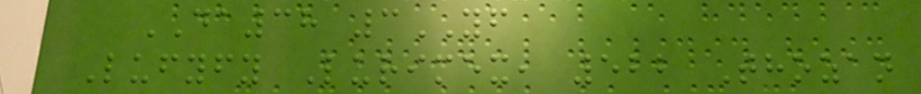DA38 3YF
Lufyfy Lurimex, 522 Thozan
